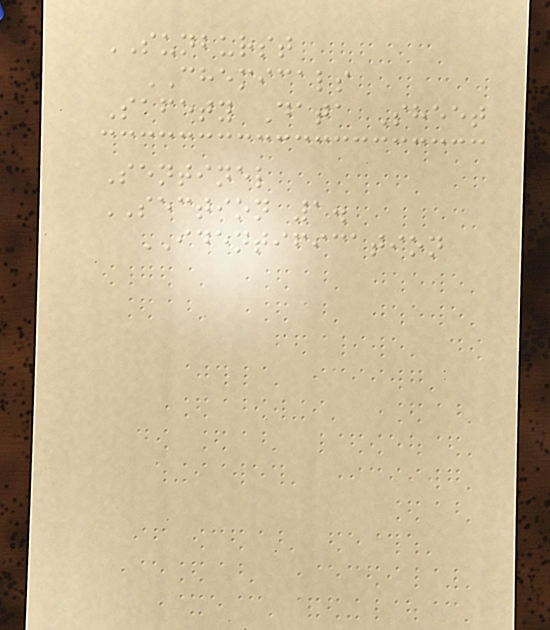SUNBURST
CHEMICALS
Safety Data Sheet
Sentinel
SECTION 1.
IDENTIFICATION
